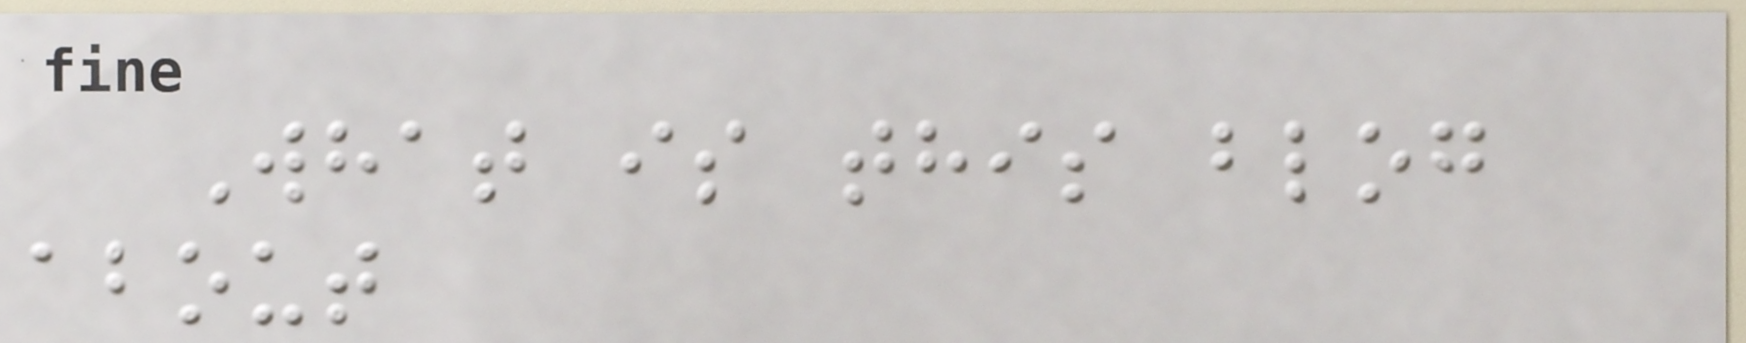What is this blog
about
